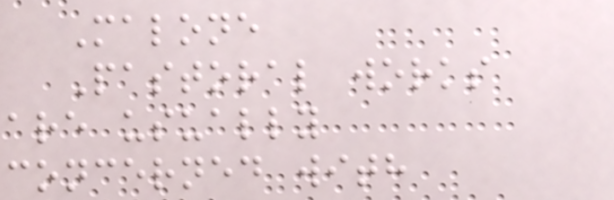Malone
Pastoral works
are usually
concerned with
